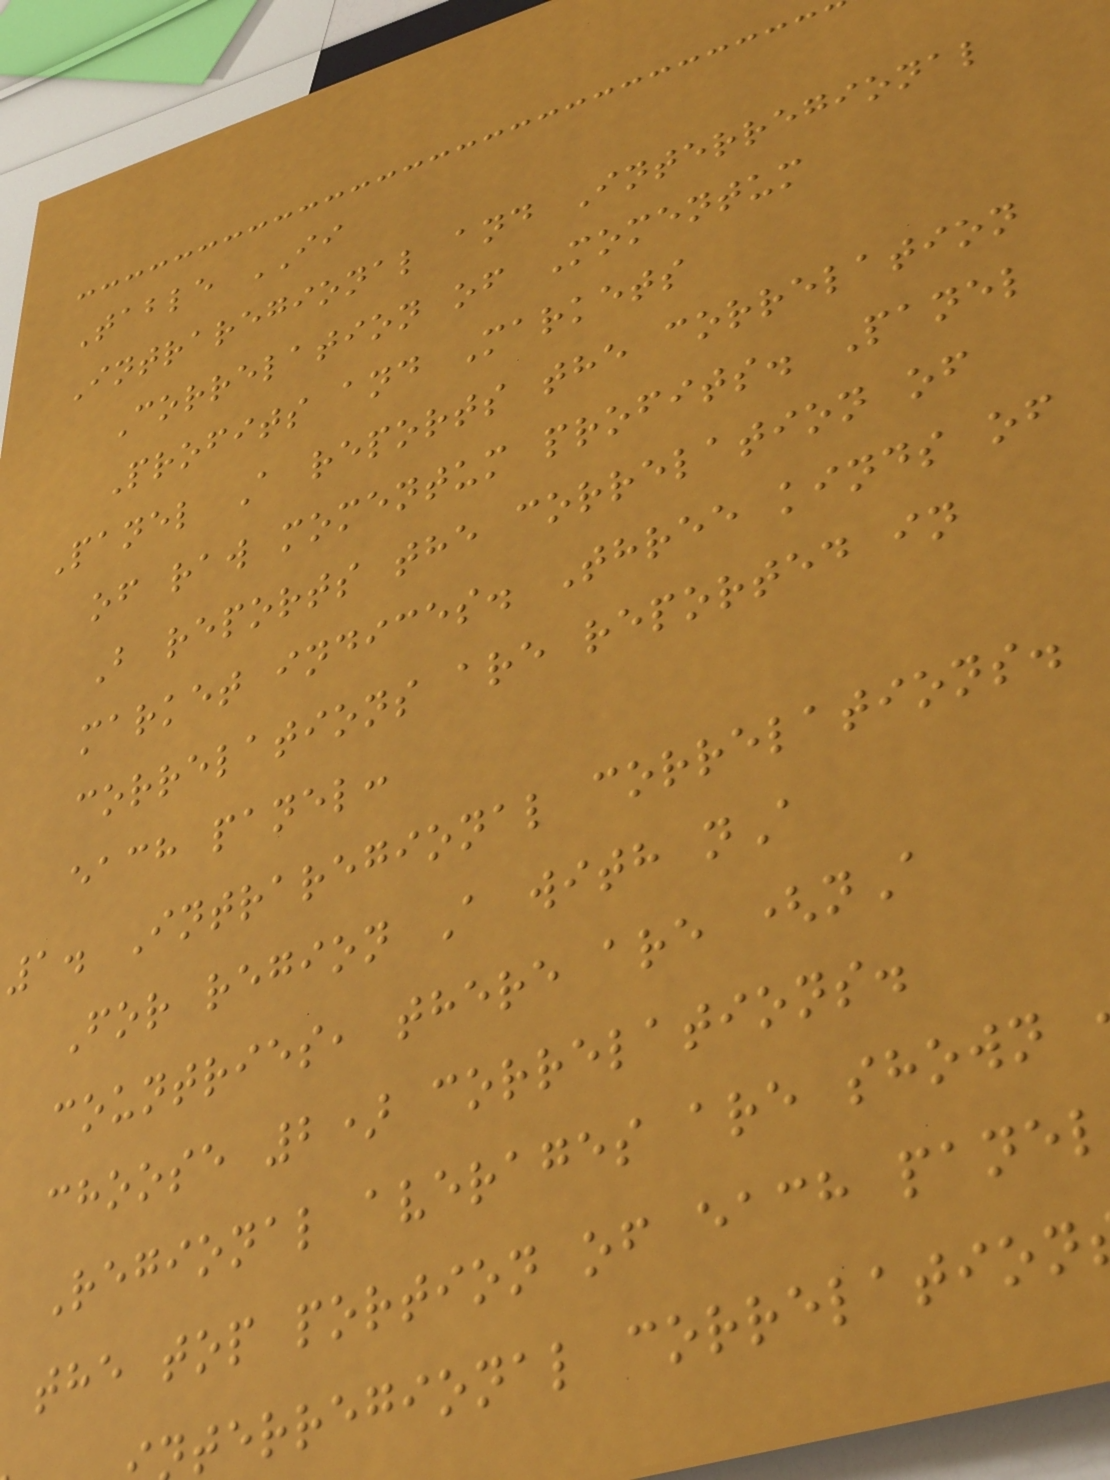Table II
Intraregional and Interregional
Correlation of Momentum
Profits and Markets
Panel A reports the correlation
of raw momentum profits. Panel
B reports the correlation of
market indices. Three kinds of
correlations are reported in
each panel:
1. Intraregional correlations.
For region A with nA
countries, there are (nA
choose 2) correlations.
Regional averages are shown
the top portion of each panel
terregional correlation
